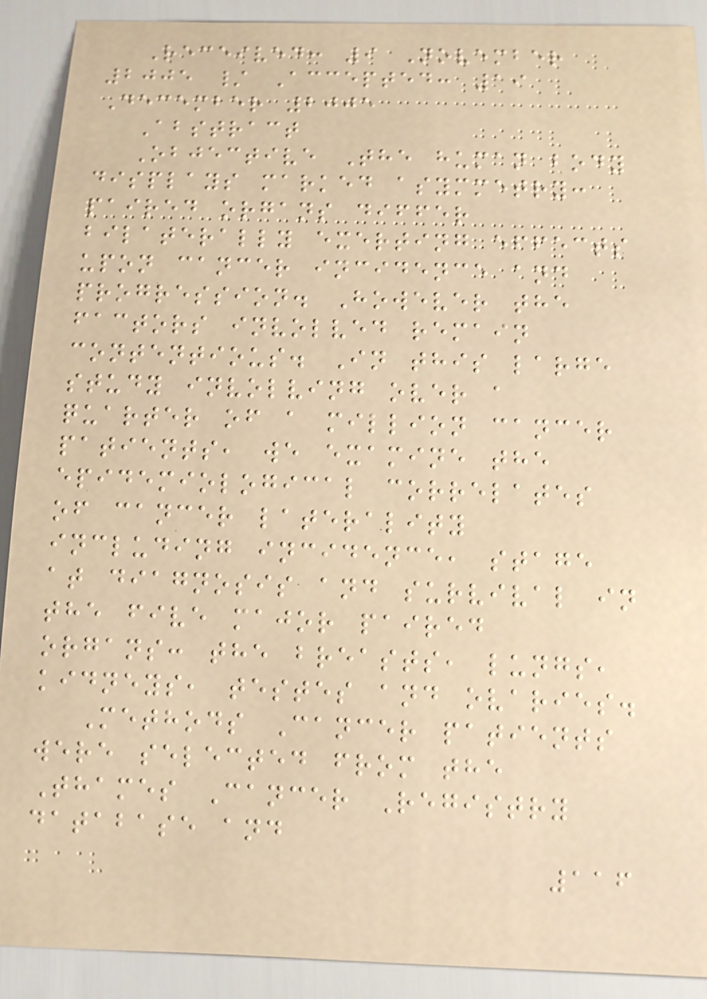Received: 9 November
2005 / Accepted: 19
December 2005
Abstract
Objective The human body
displays marked asymmetry:
paired organs differ
bilaterally exerting effects
upon cancer incidence and
progression. However the
factors involved remain
contentious. In this large
study involving over a
quarter of a million cancer
patients, we examine the
epidemiological correlates
of cancer laterality
including incidence, stage
at diagnosis and survival in
the five major paired
organs: the breasts, lungs,
kidneys, testes and ovaries.
Methods Cancer patients
were selected from the
Thames Cancer Registry
database and
116
